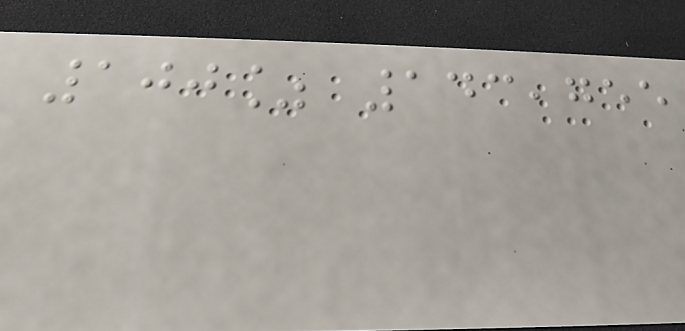100% 143,755
